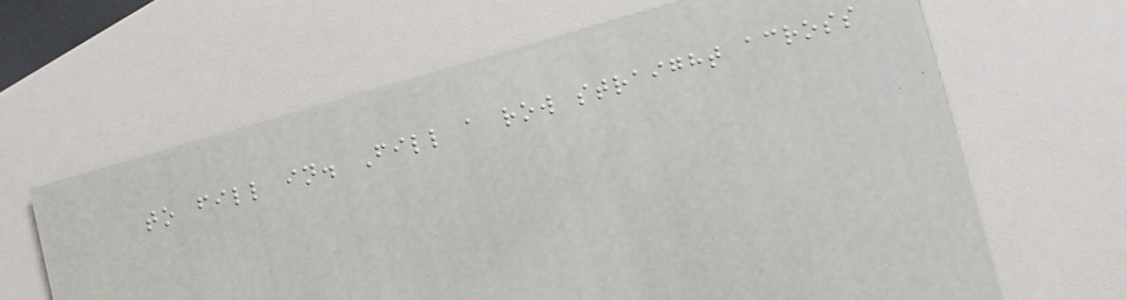to fill in. Fill a row straight across
